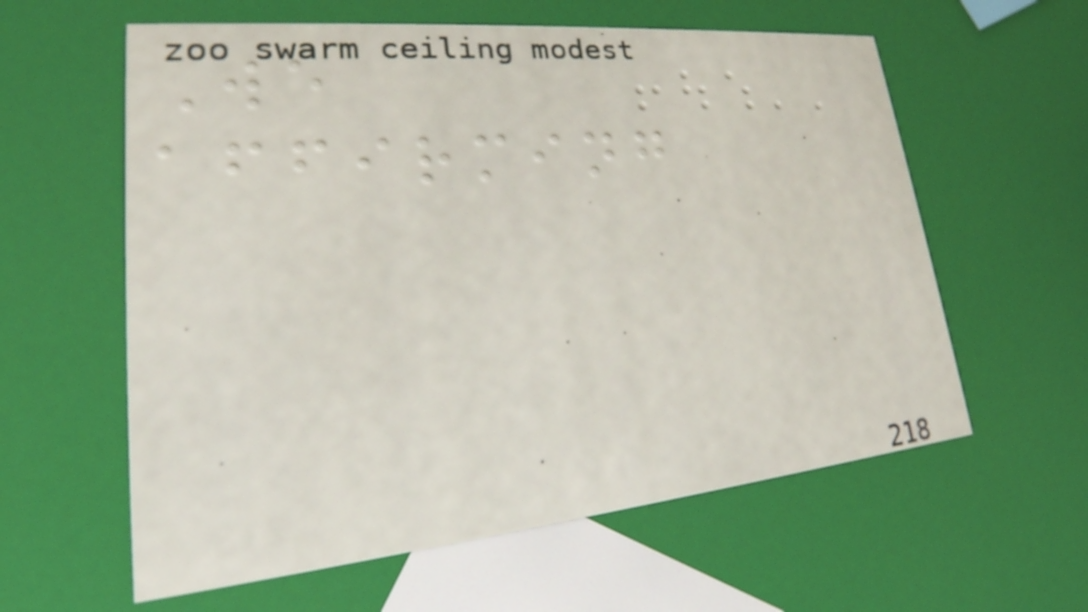We
affirming
